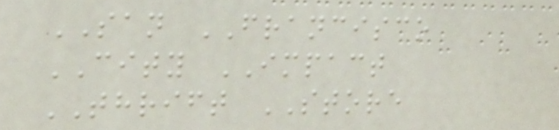SAN FRANCISCO
CITY IMPACT
THRIFT STORE
